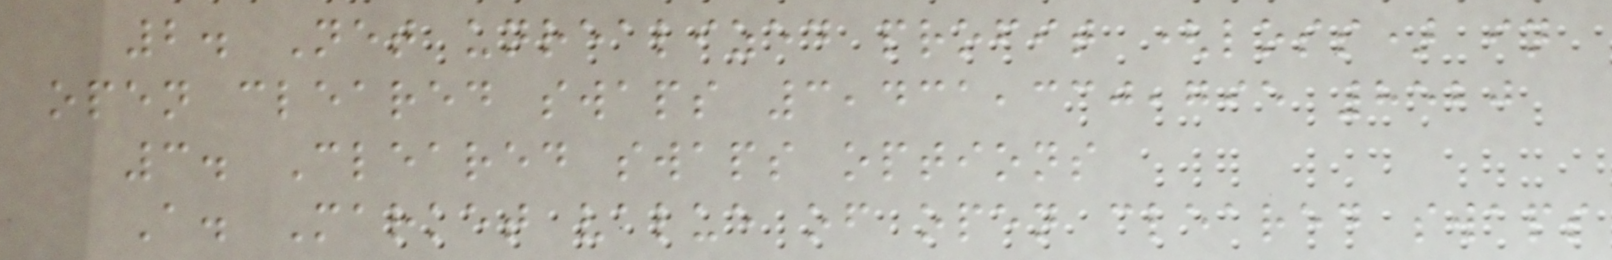2. Net unrealized profit (loss) in
open cleared swaps 3,431,330,795 8520
3. Cleared swaps options
A. Market value of open cleared swaps
